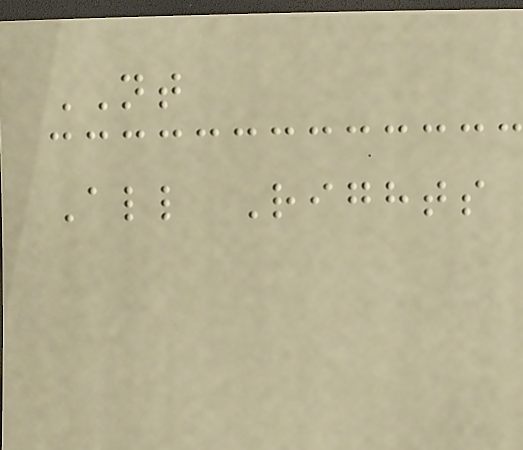NT
All Rights
